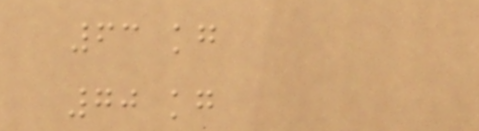63 kg
70 kg
